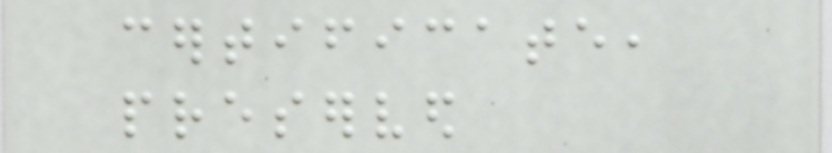certificate,
preserved
